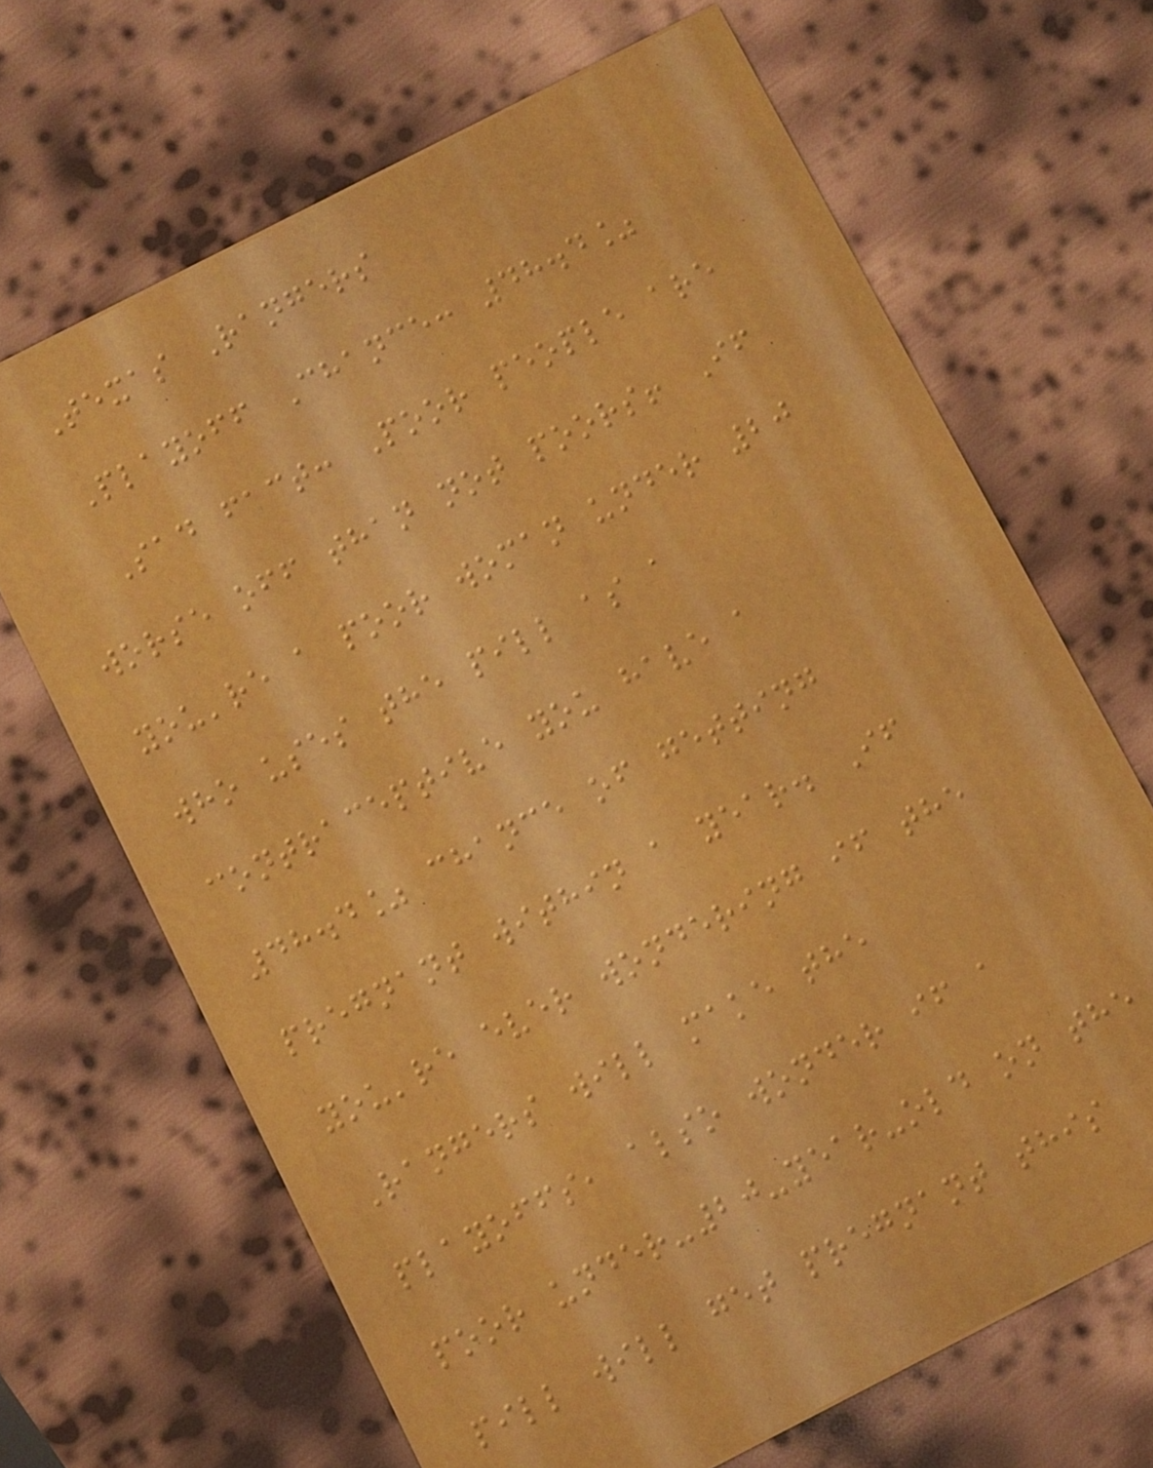Texas Rangers
Playoff Chance: 48.4%
Sad fact: Poor people are
worse off than not poors! If
you're a poor woman under 20
who uses the pill as a
contraceptive you have a
48.4% chance of getting
pregnant within a year. If
you're ever wondering if the
Rangers will make the
playoffs, also wonder if a
poor under-20-year-old on the
pill will get pregnant this
